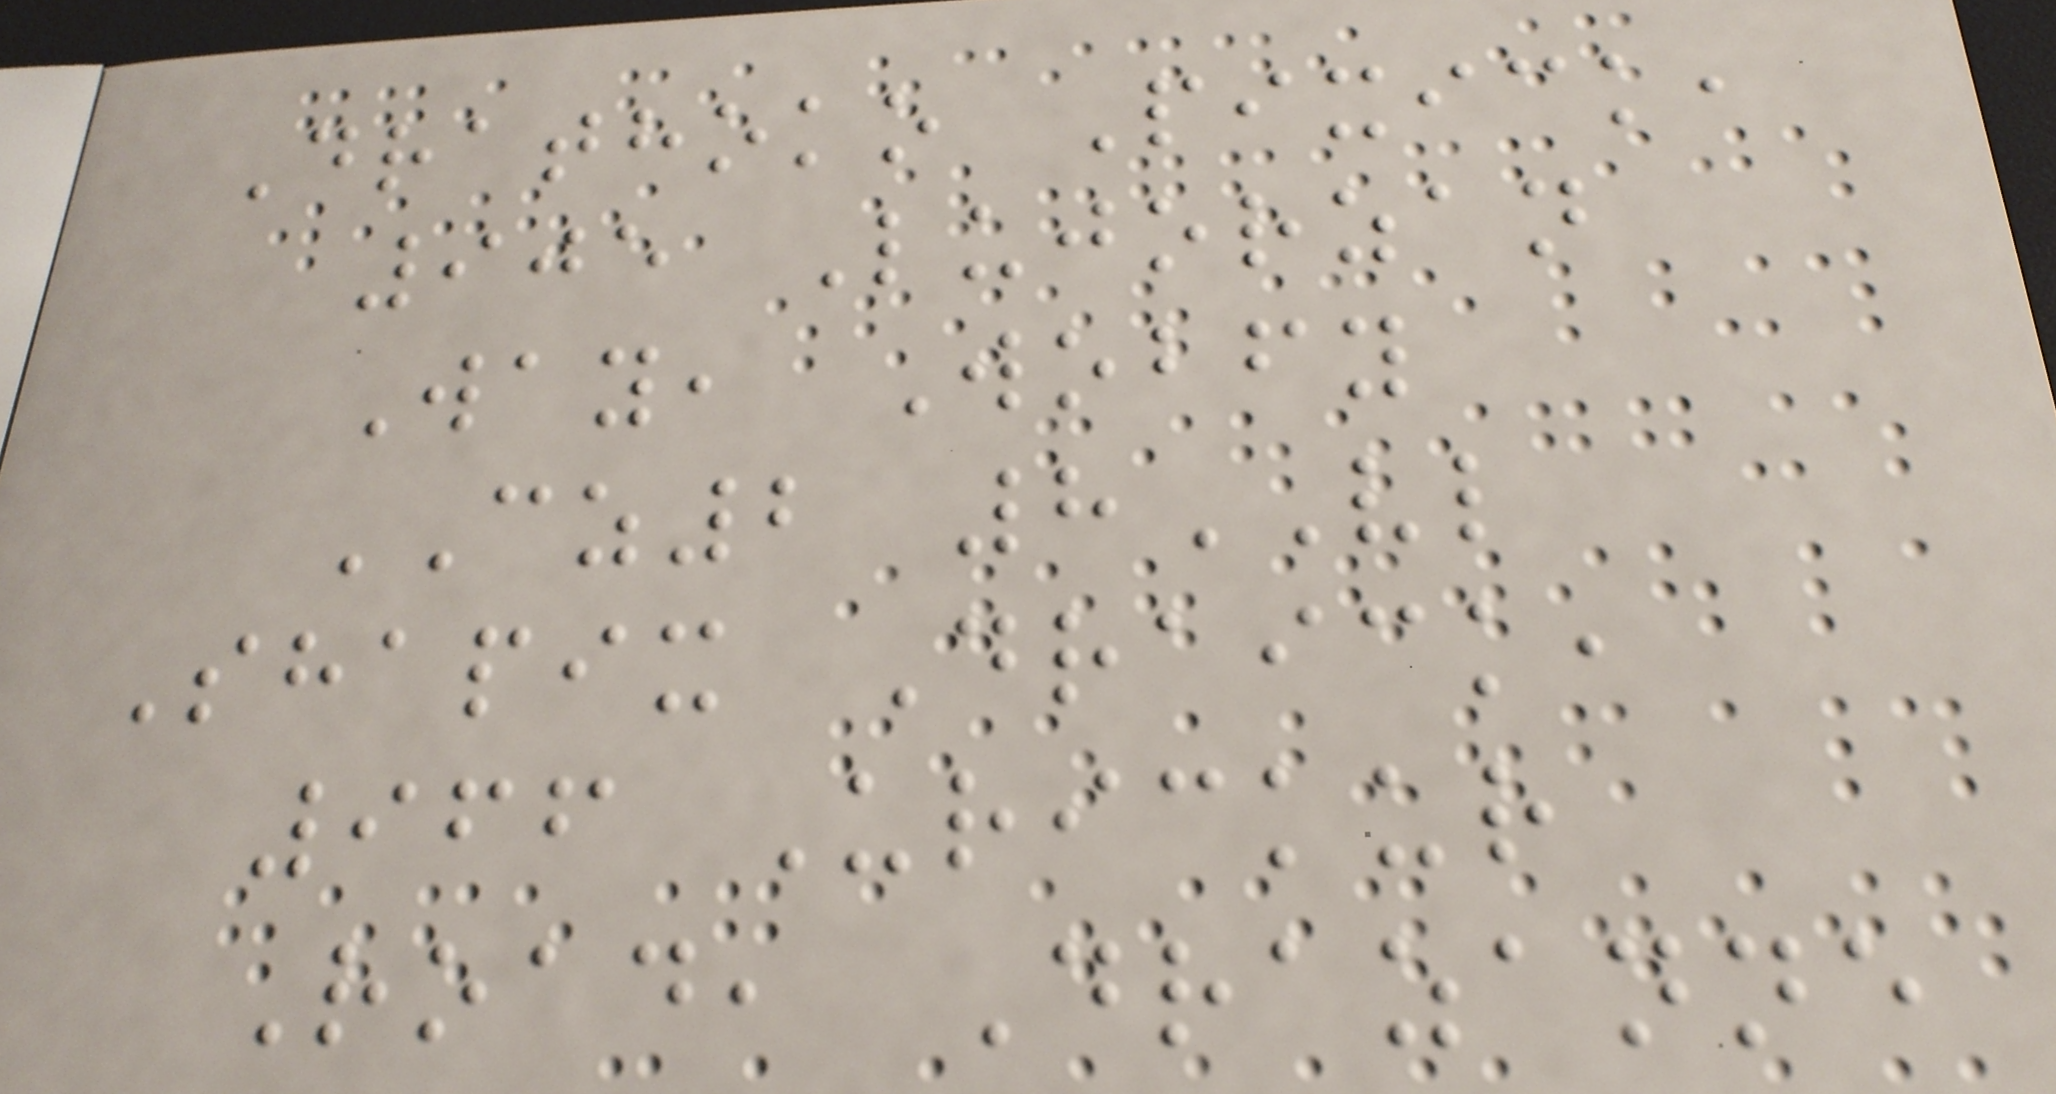Drathoko Pixick,
905 Lujorzan
Way, Wobfy
CZ2 8VL
Shapix Draick,
966 Urickur
Road, Drazanne
